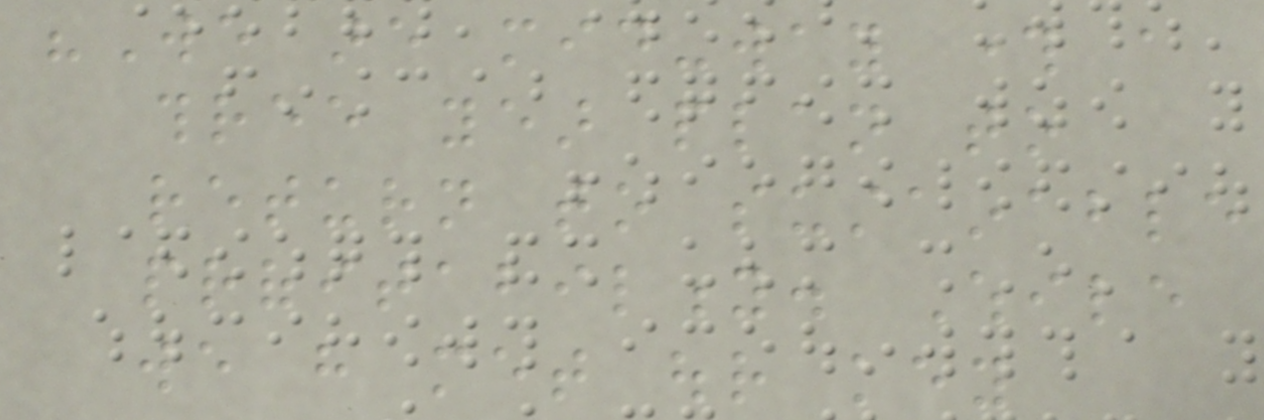"We are mid-way through a
three year plan to
return to sustainable
profitability. While
we have met our key
